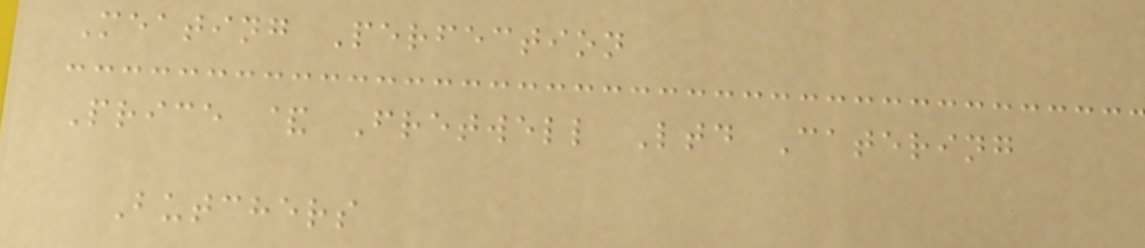Meating Perfection
Price & Fretwell Ltd Catering
Butchers
